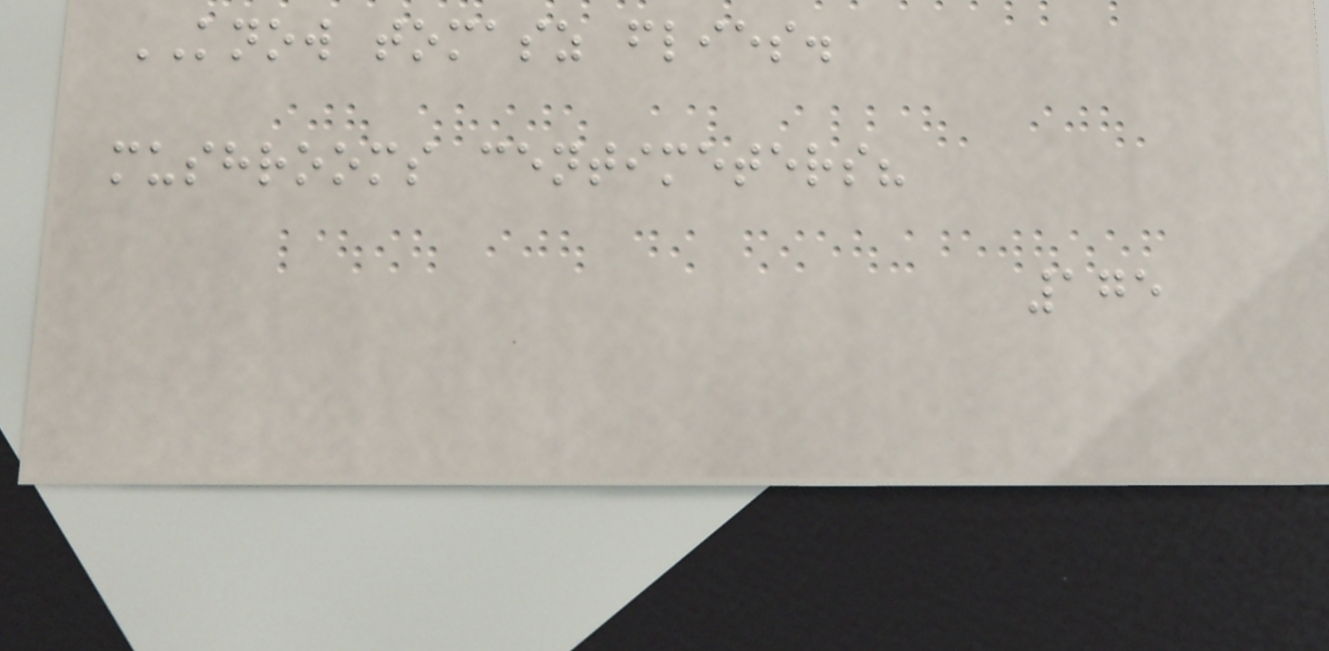KNOW tomasz flies.
mushrooms centimeters?
175
